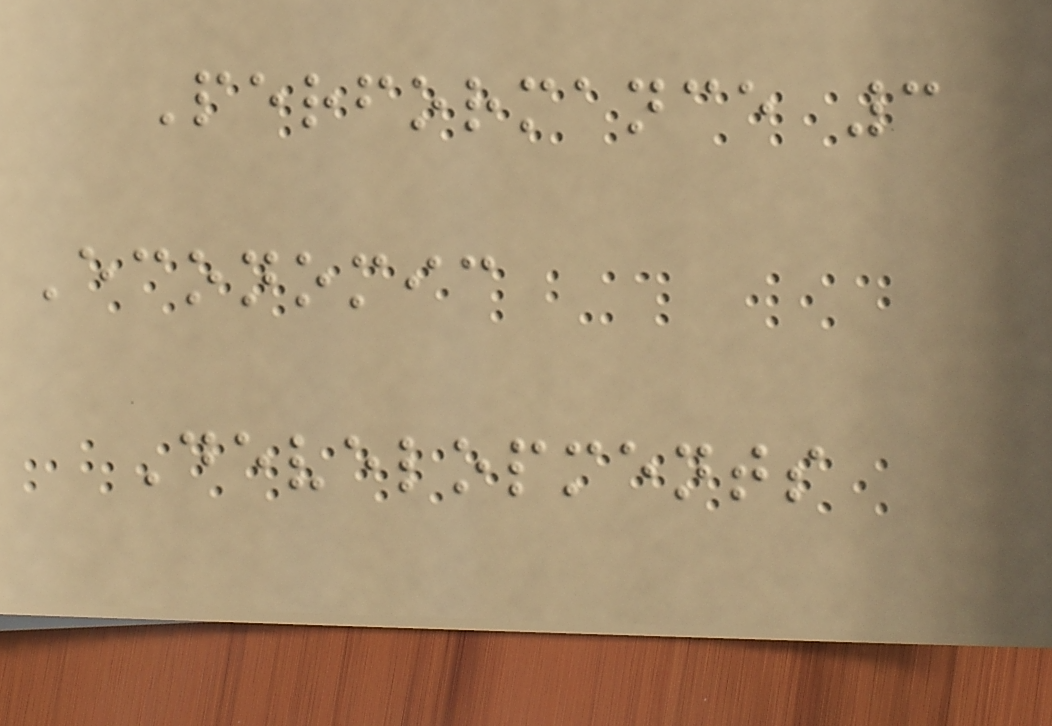Performance 3
Economic
Developments
